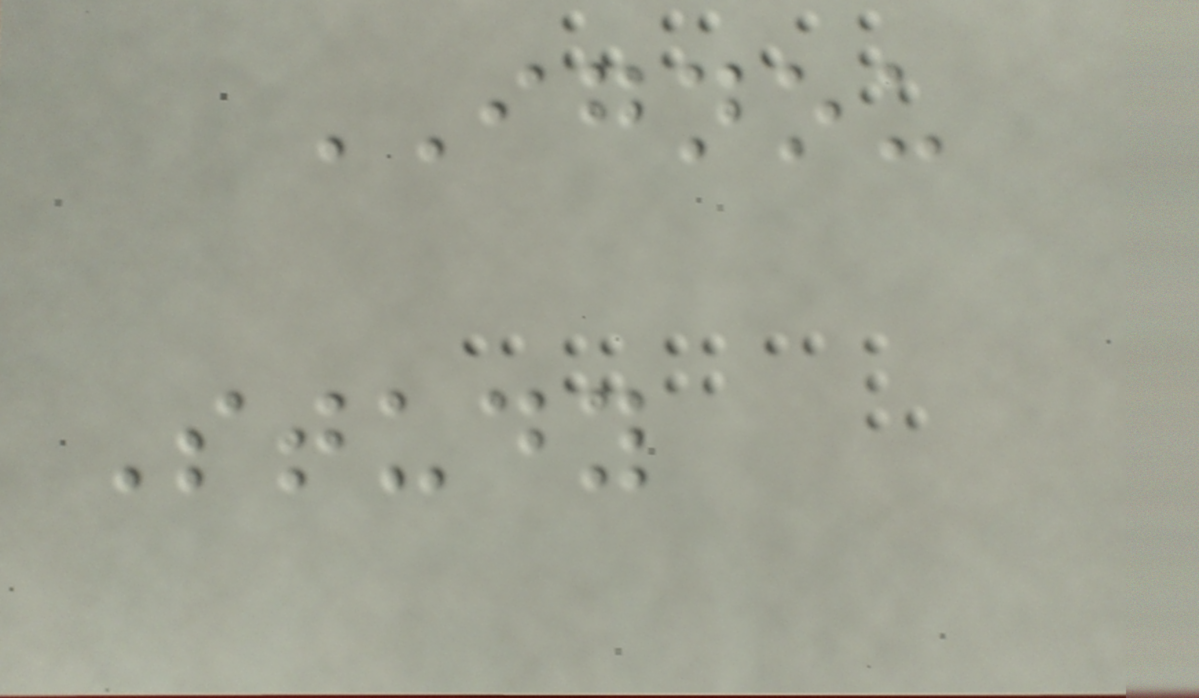IGNOU
Study
